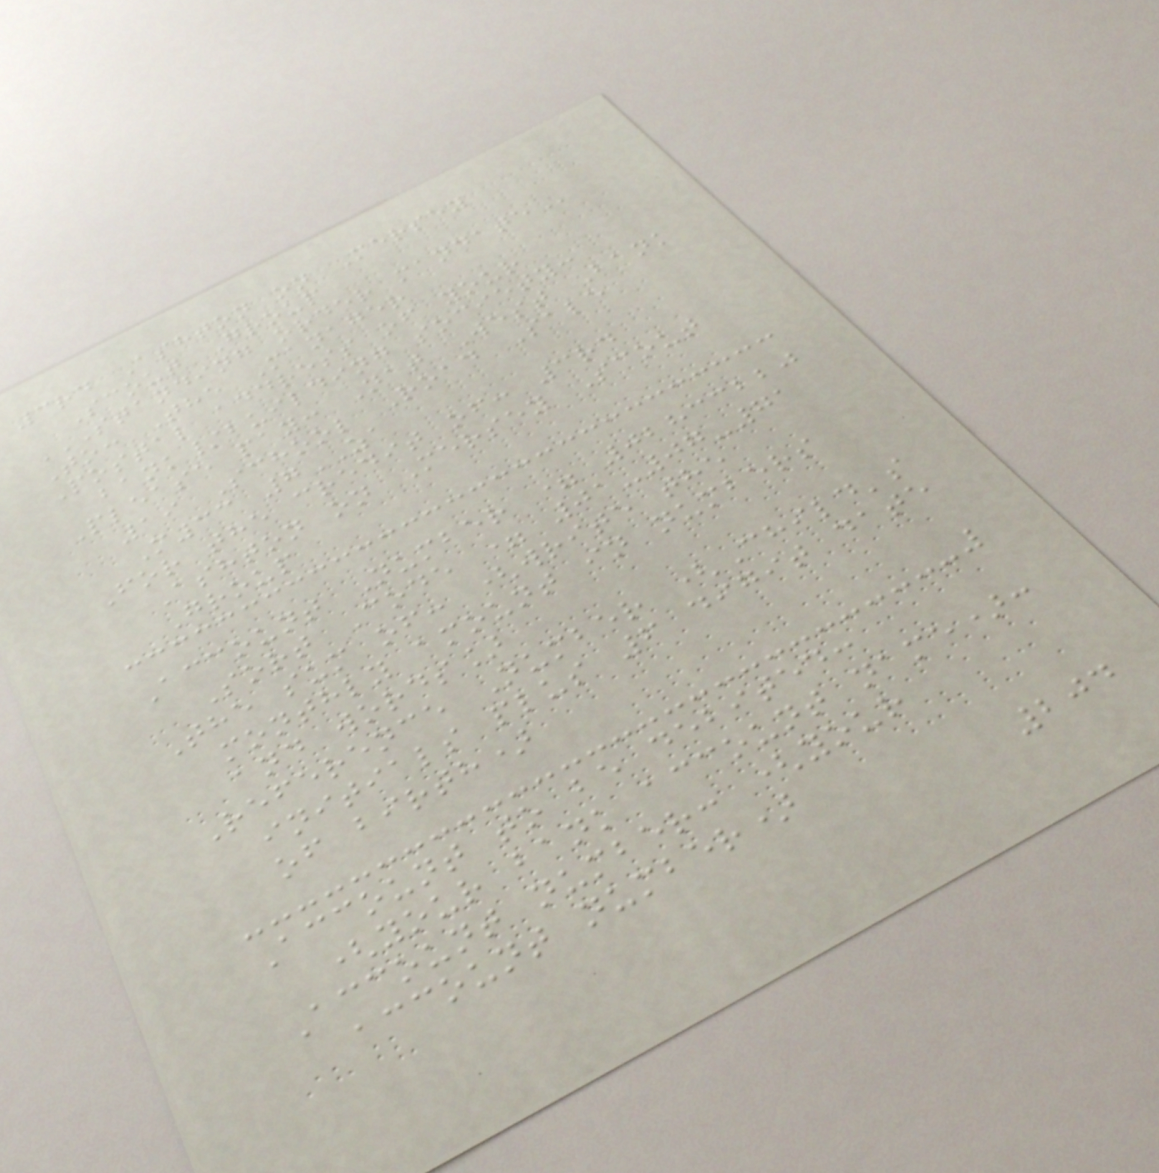3rd Ashton on Mersey
Scout Group
STANDING ORDER MANDATE
To: The Manager
Postal address of your
bank/building society:
Please pay: Nat West Bank
19 School Road Sale
M33 7ZA
For the credit of: 3rd
Ashton on Mersey Scout
Group
Account Number = 02833220
Sort Code = 01-07-71
The sum of: (write the
monthly amount in numbers
and words]
Reference Number (Child's
initials plus 6 digit date
of birth)
Account to be debited:
(your bank account name):
Account number: (your
account number)
204
